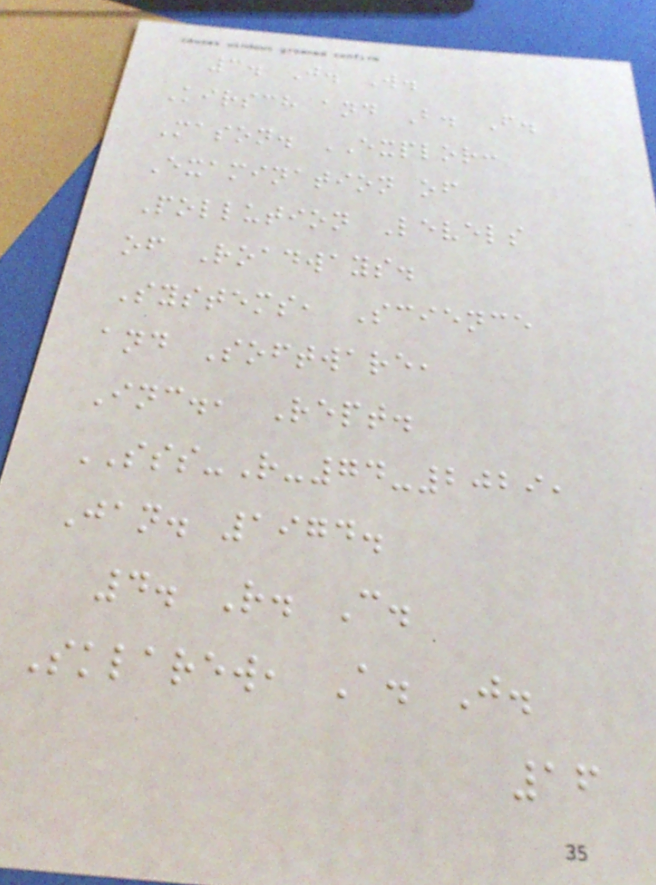3. J. W.
Kirsch and B. F.
Mason. EXPLOR:
Examination of
Pollution Levels
of Roadways.
Systems, Science
and Software,
Inc., Rept.
SSS-R-74-2029,
Jan. 1974.
4. R. C.
Sklarew, A. J.
16
